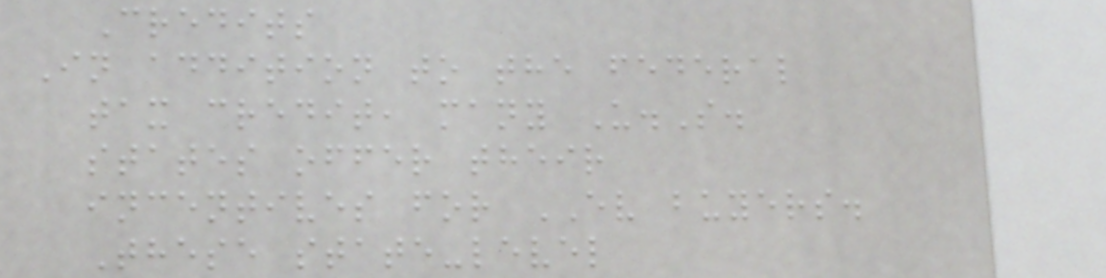Credits
In addition to the federal
tax credit, many U.S.
states offer their
incentives for EV buyers.
These state-level
